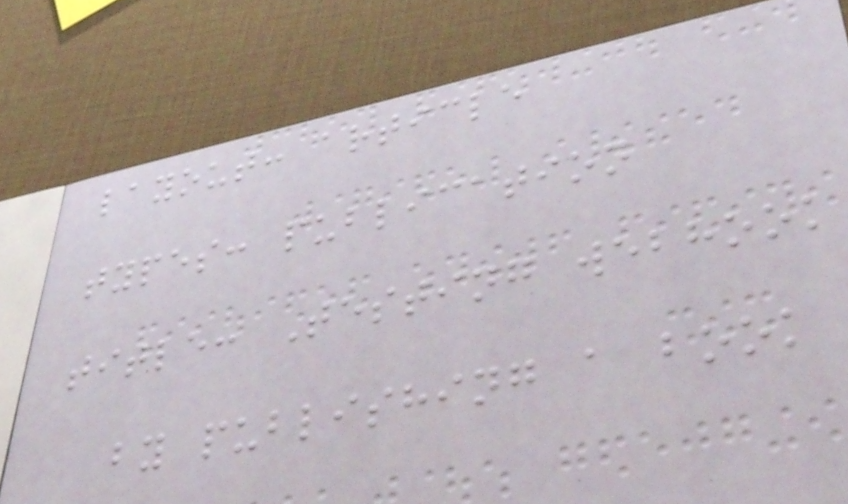layout: article
types: publication
title: Testing webhook
by publishing a book
